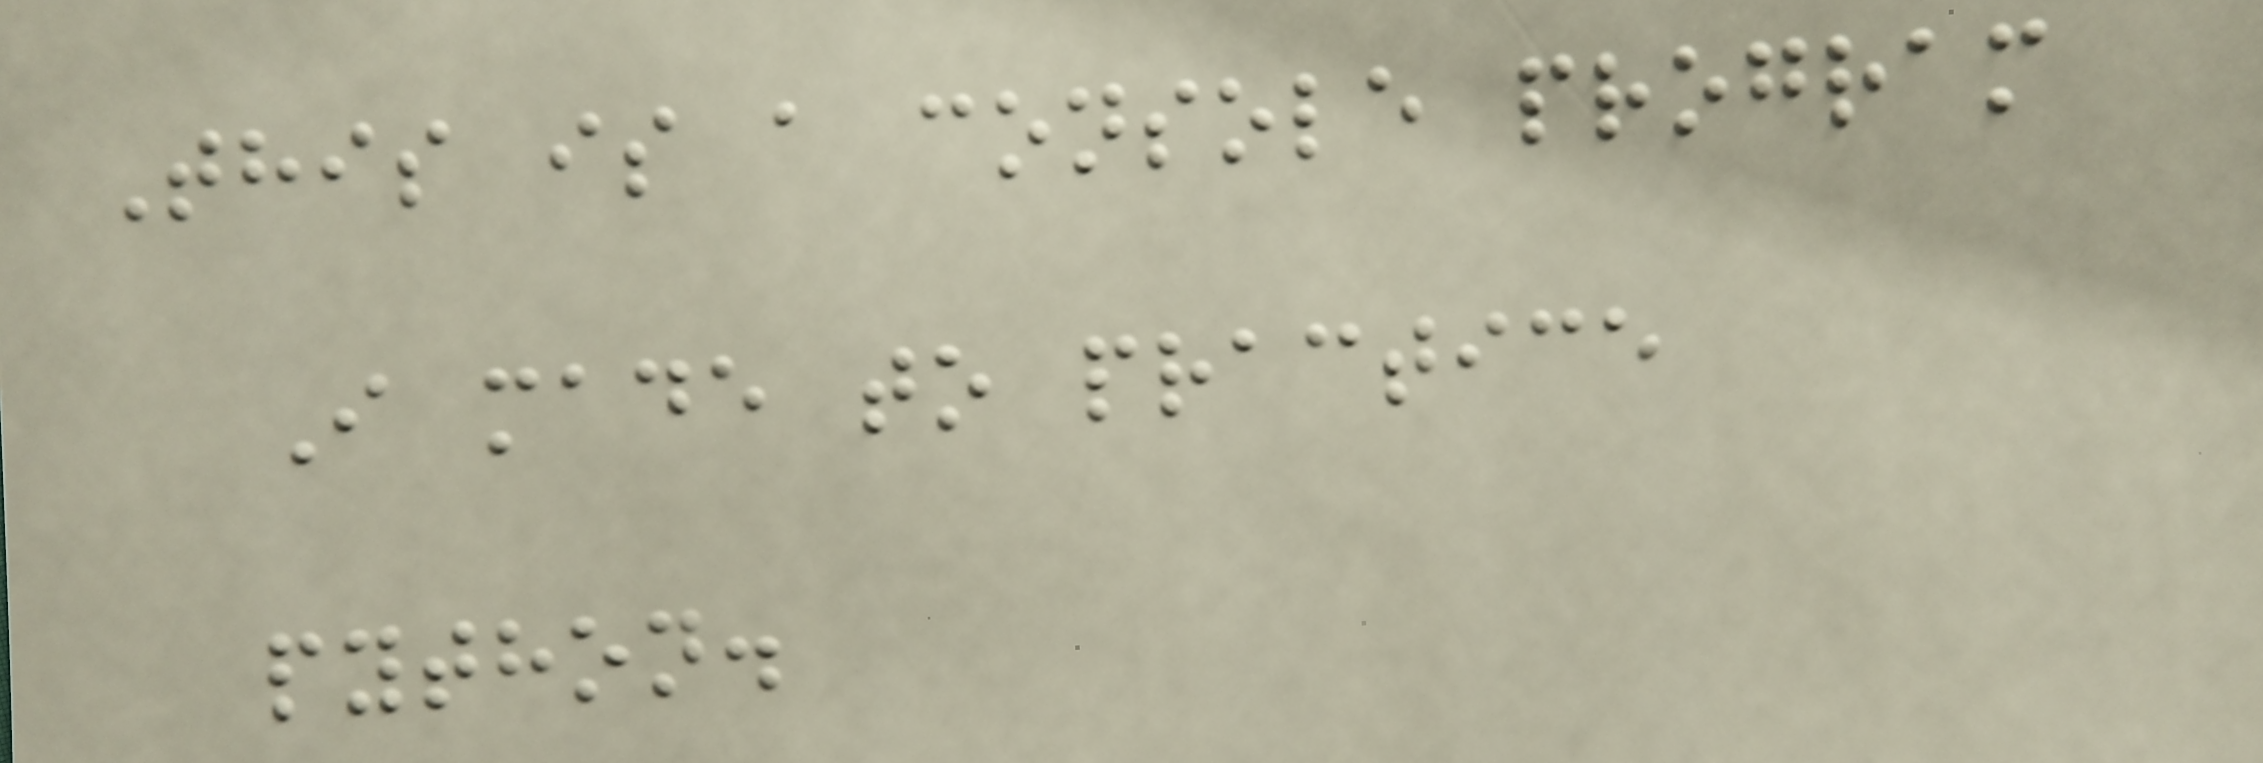This is a console program
I made to practice
python.
